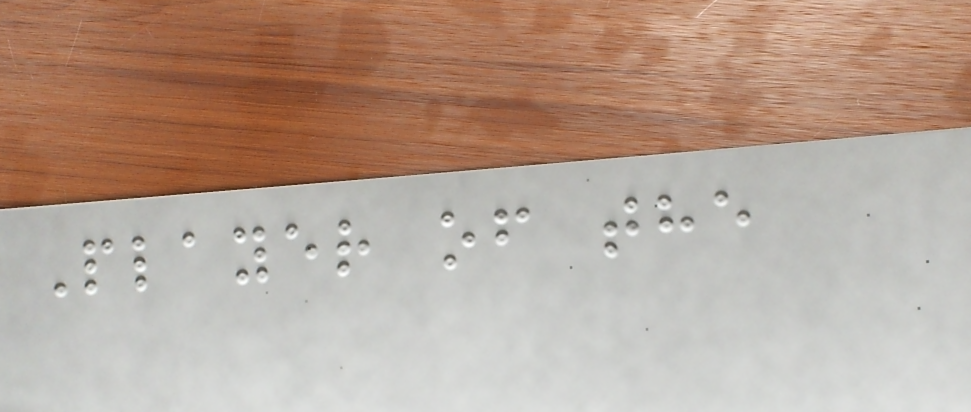Player of the
